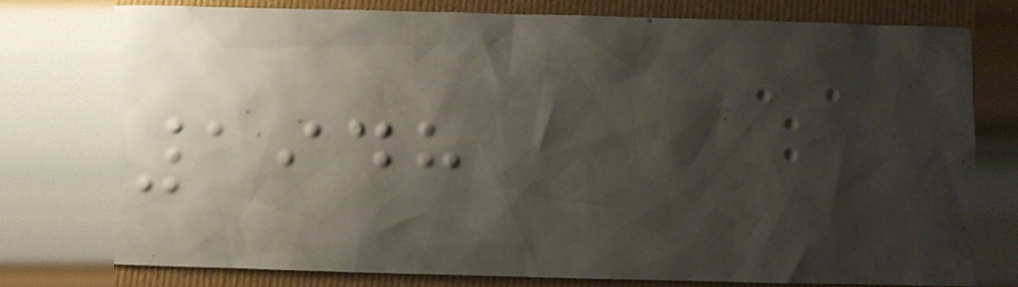1948
